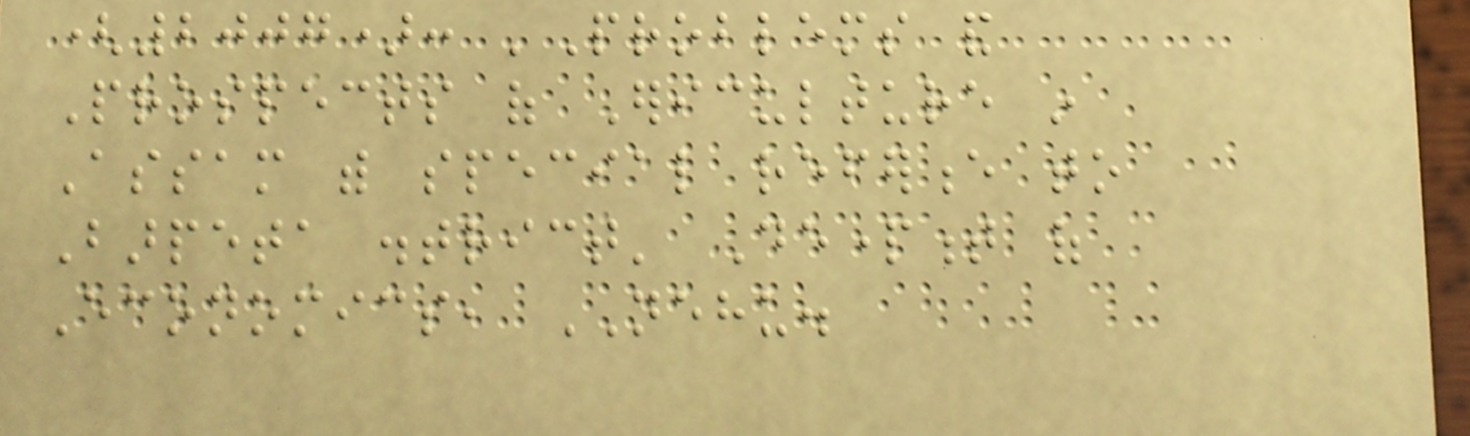(2007): 'Problems and
Prospects of Ericulture in
Assam with special reference to
Barpeta district' Department of
Economics, NEHU.
